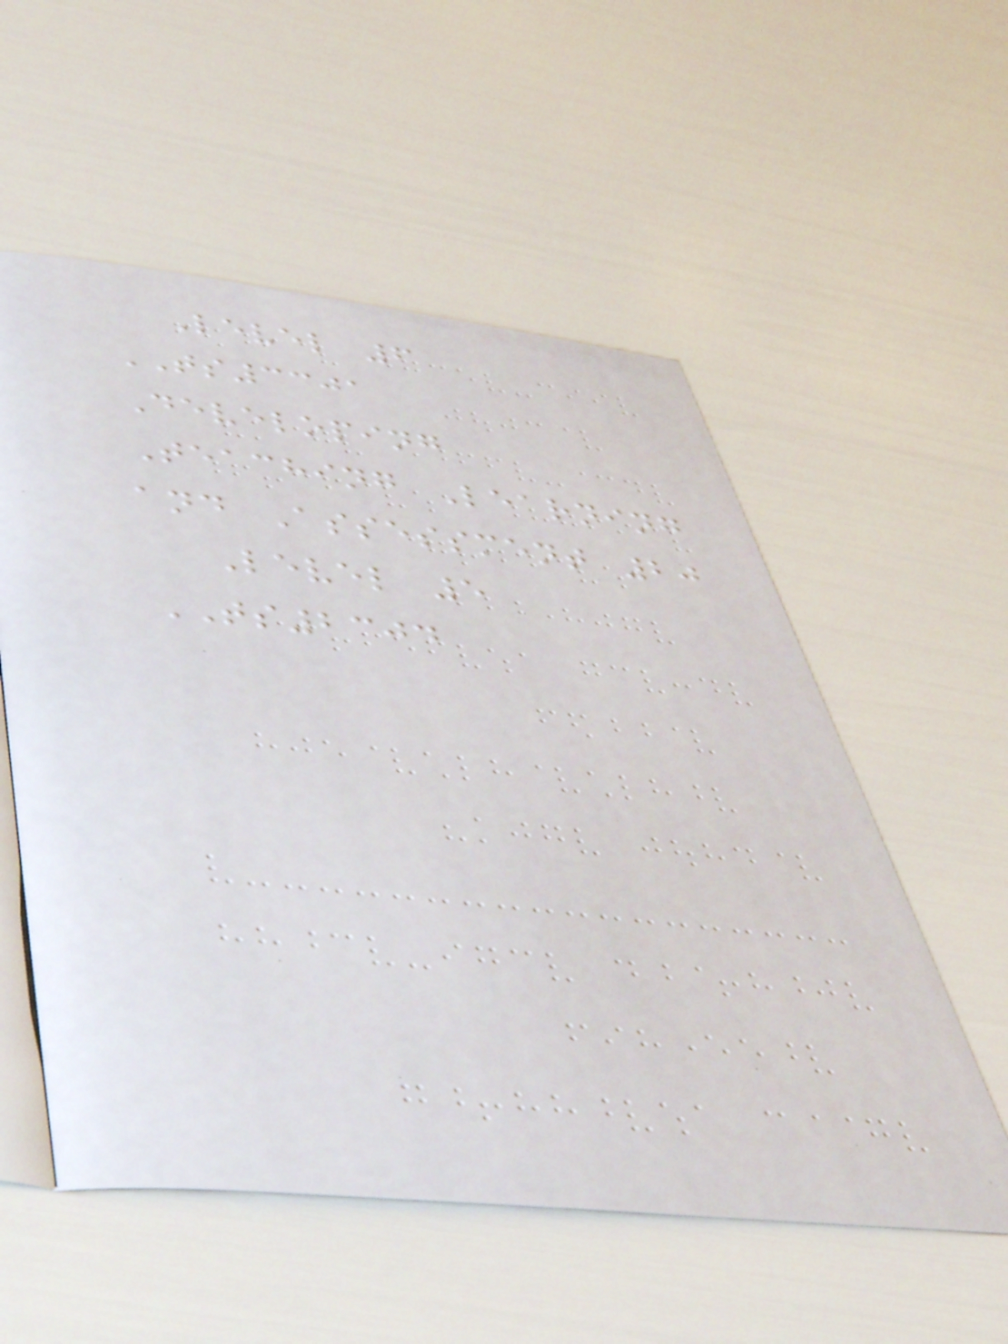Level 6
TS3301
Developing
Teaching Learning
and Assessment 20
Level 5
TS2304
